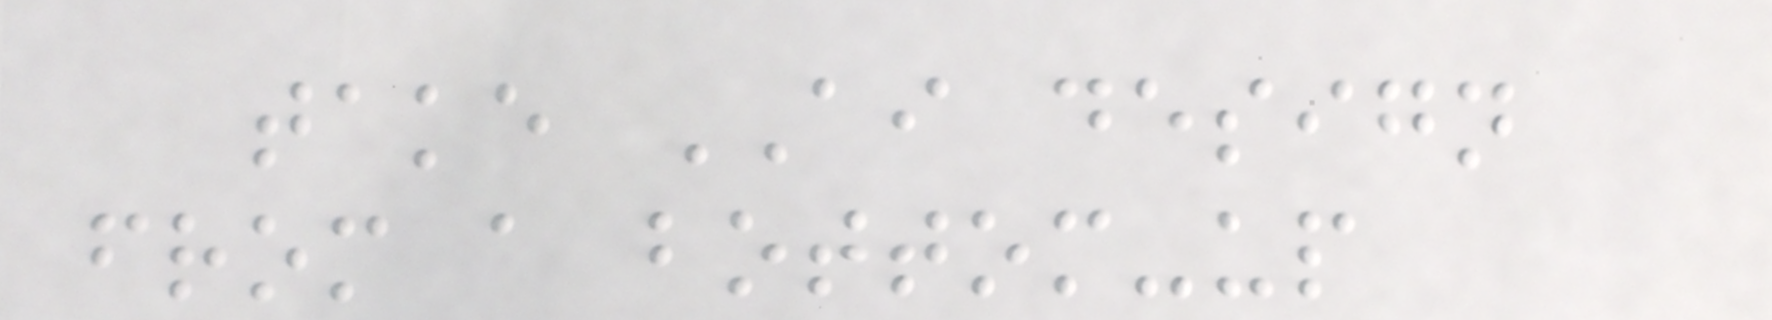take AI design
from a bottom-up
